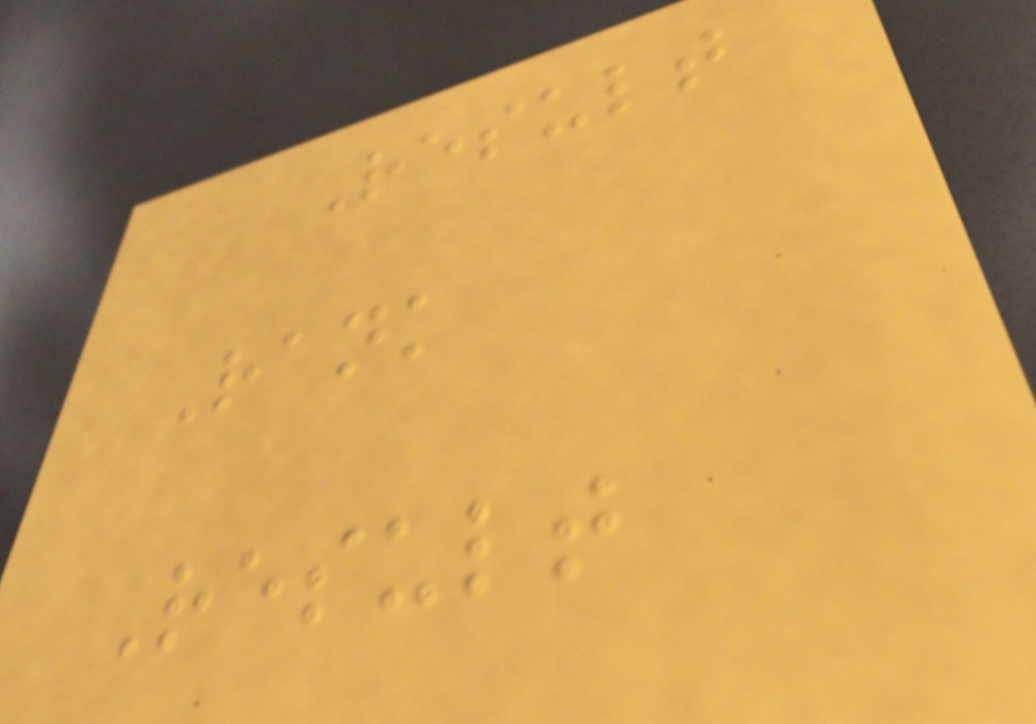Result
Rank
Result
